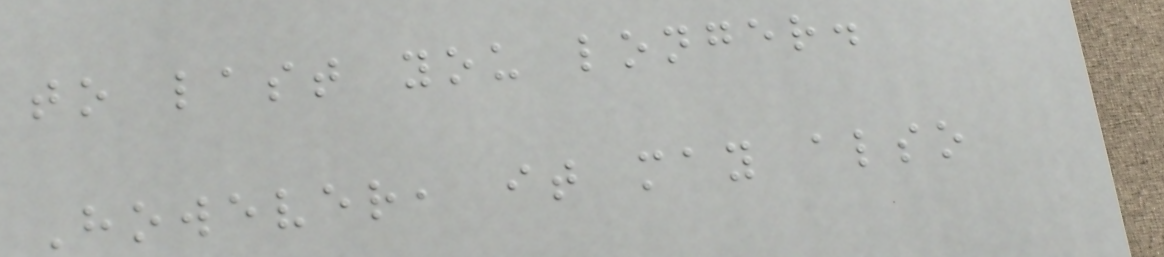to last you longer.
However, it may also
